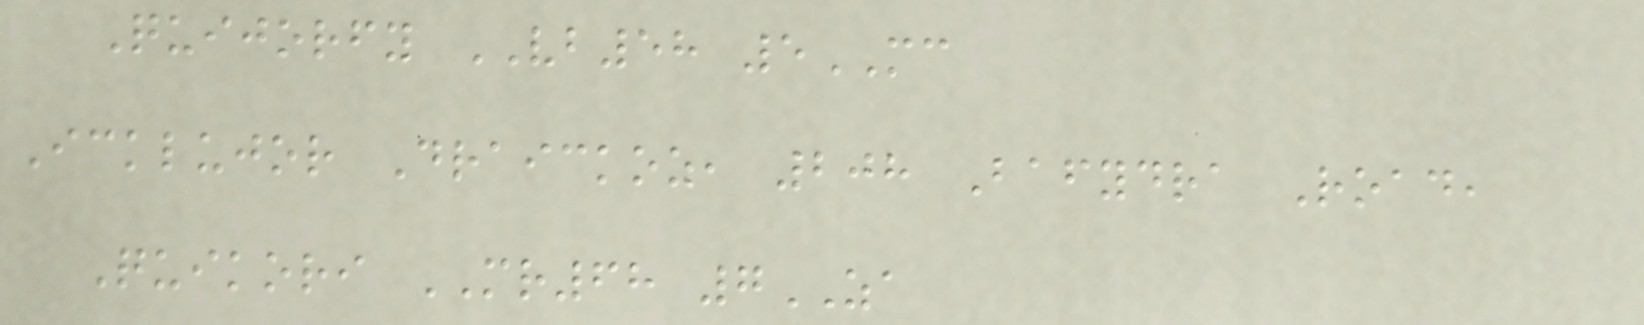Quijorfy VB58 5MC
Icklujor Draickoz, 208 Bafydra Road,
Quikori MR68 7ZA
